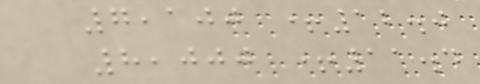7,100 +12.0
8,000 +11.4
